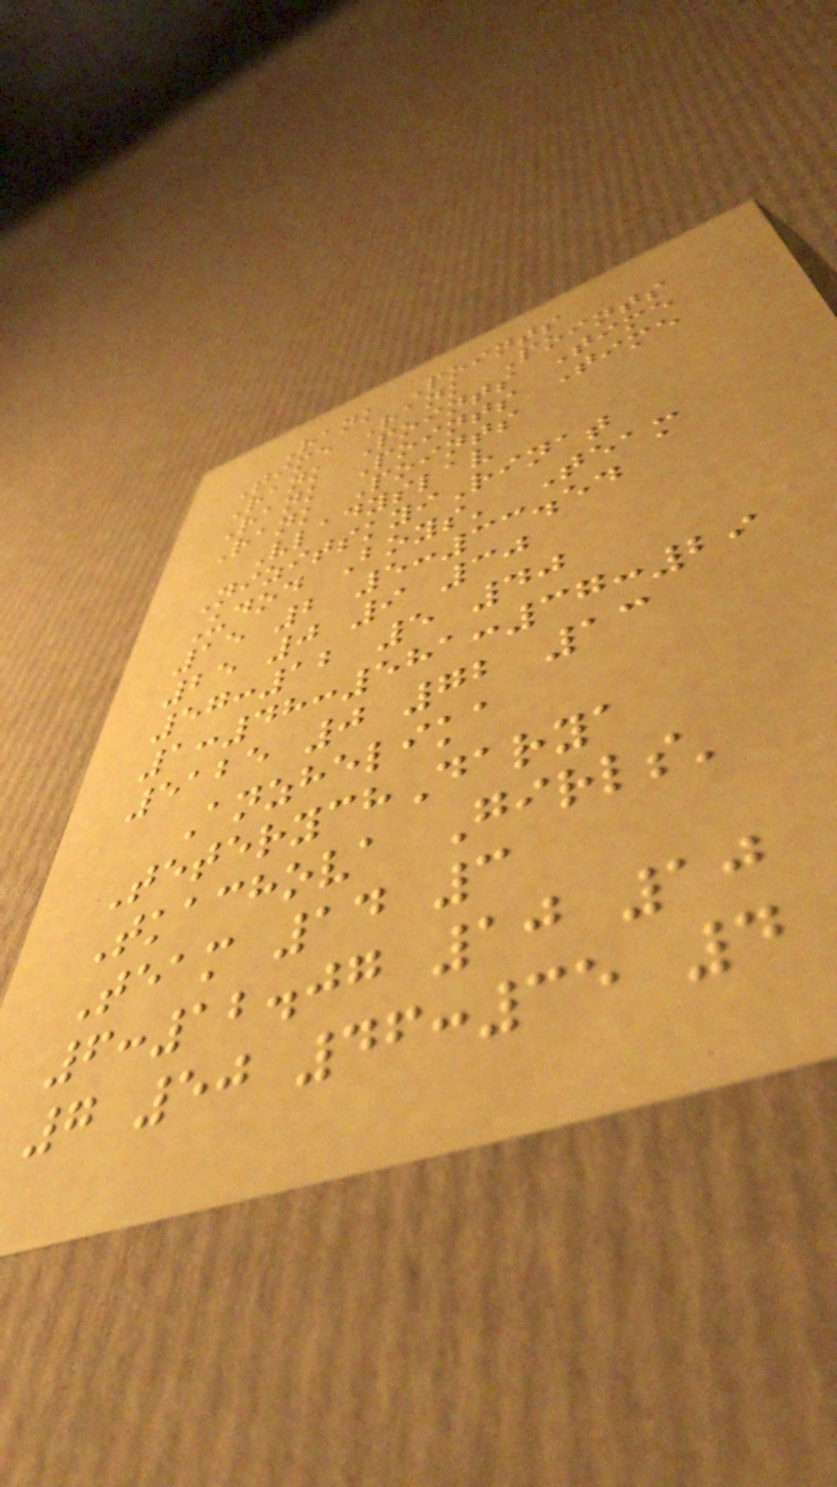Rank Points
Time Rank Points
Rank Points Time
Rank Points Time
Rank Points
Vladyslav
NizitskyiRinat
Udod Boys' Team
15 2 5:33.54
25 0 9 30
57:12 5 40
1:48:581:37:29
5125 0 72 13
Anzhelika
TeterychDarya
Tkachova Girls'
Team 14 3
6:12.07 10 10
7 50 46:35 4
